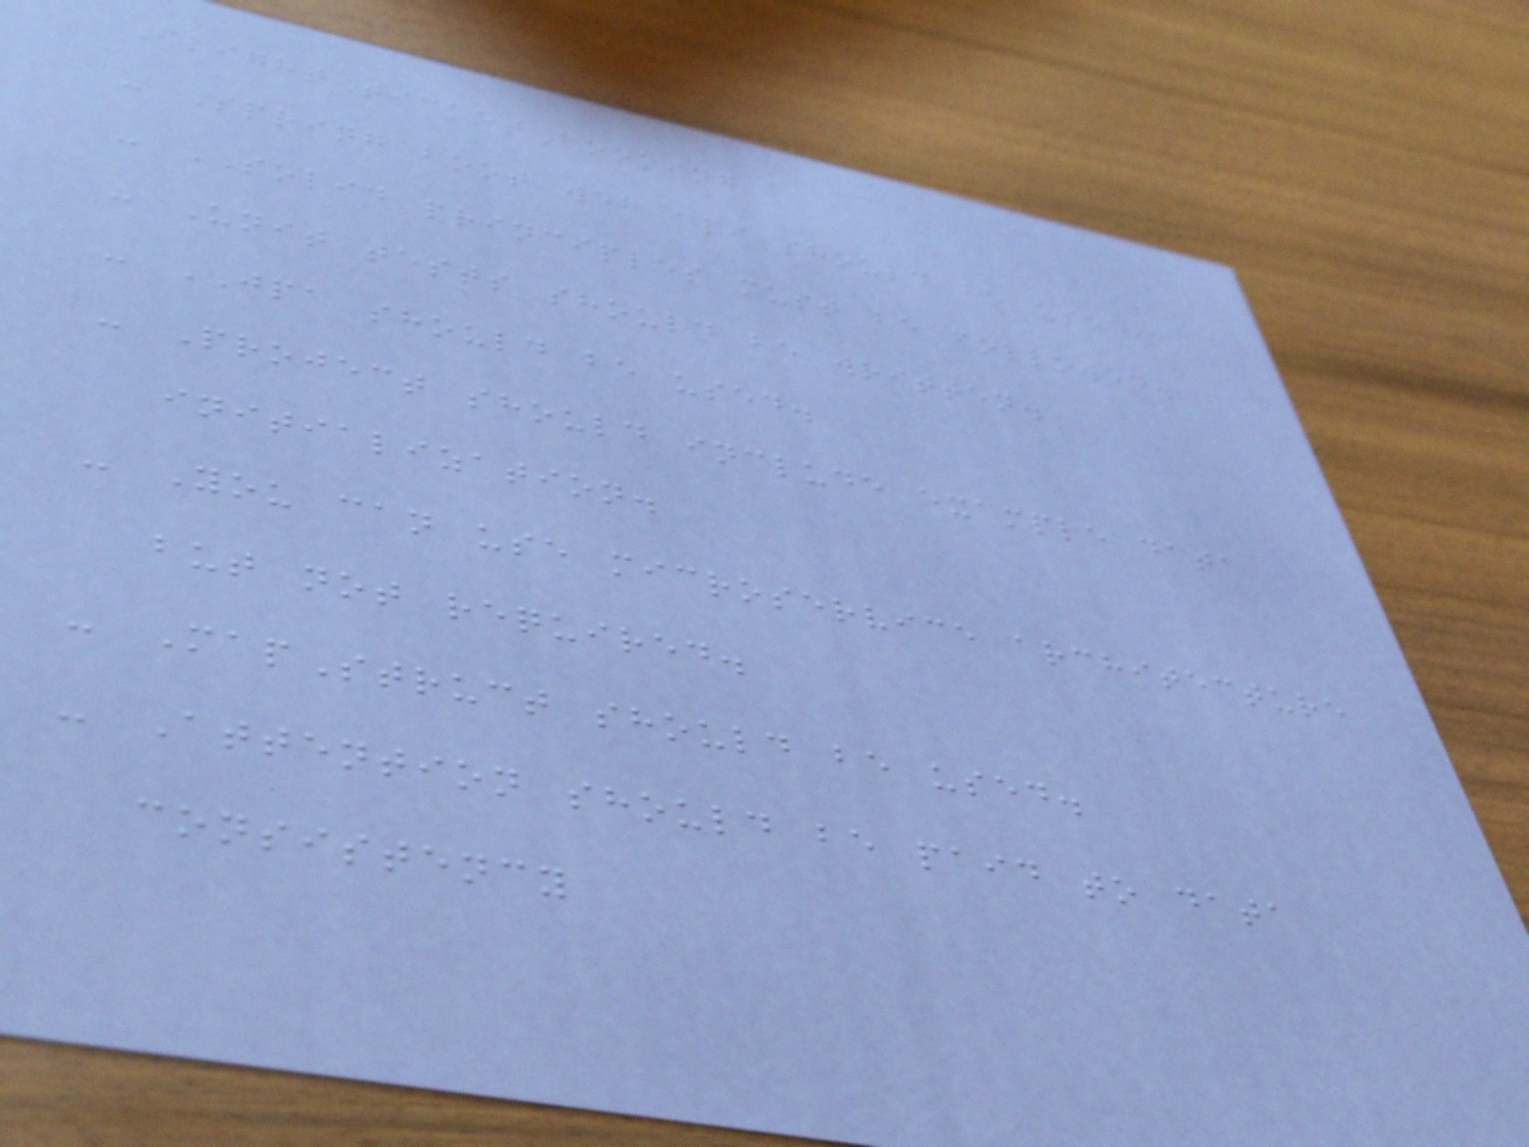FlightTicketBooking
- Spring boot web api should be used.
- SOLID principles must be followed.
- Unit tests should be written.
- JPA should be used.
- Project should include example data
initialization.
- You can use microservice architecture
but not required.
- MapStruct should be used.
- Attention should be paid to data
consistency
